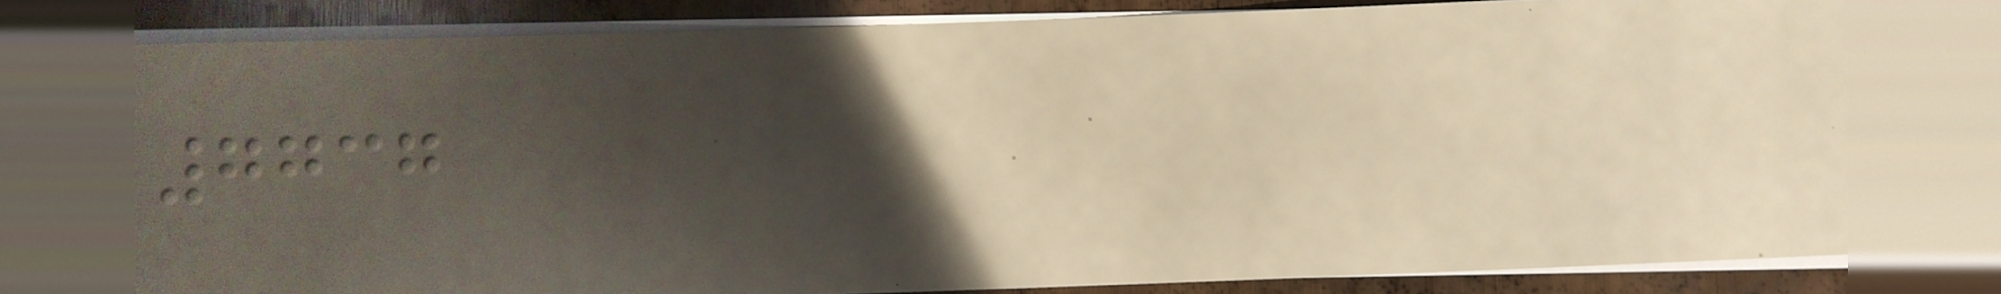7737
